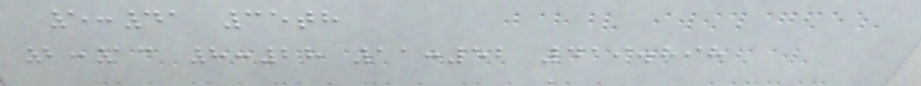5:41 35th
2:13 8:28 11:52 419.898
